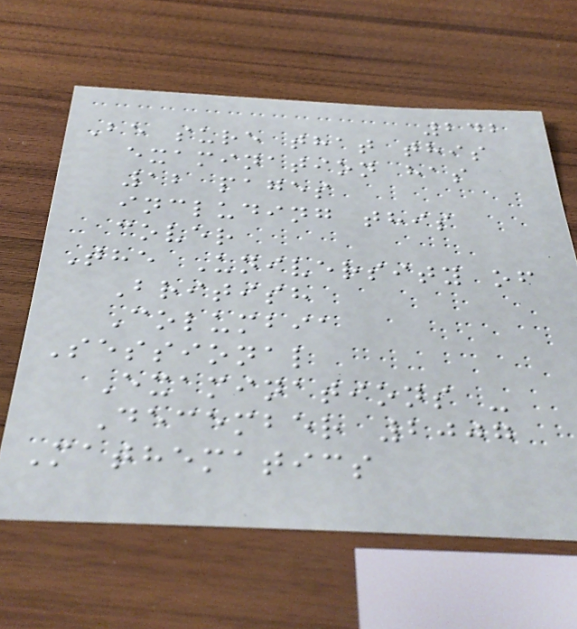242
Be sure that this
examination has
12 pages
including this
cover
The University of
British
Columbia
Sessional
Examinations -
December 2007
Mathematics
